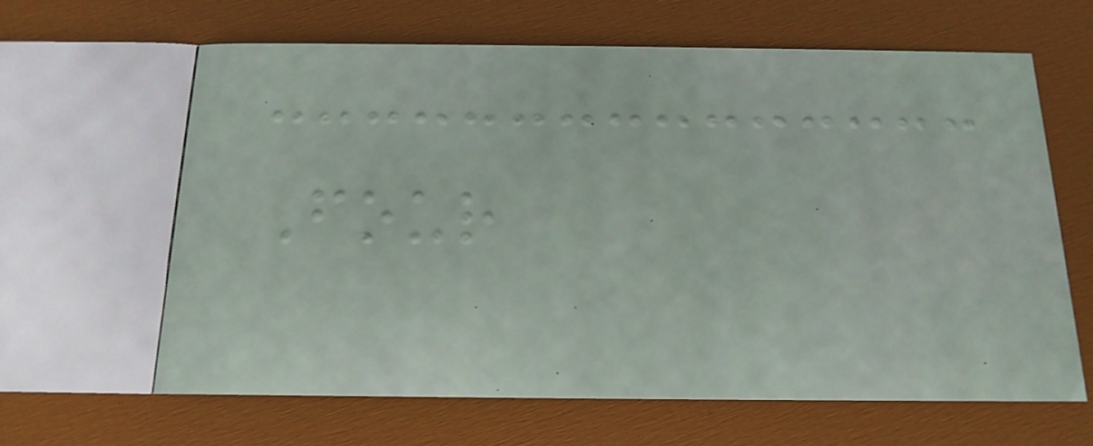Four
